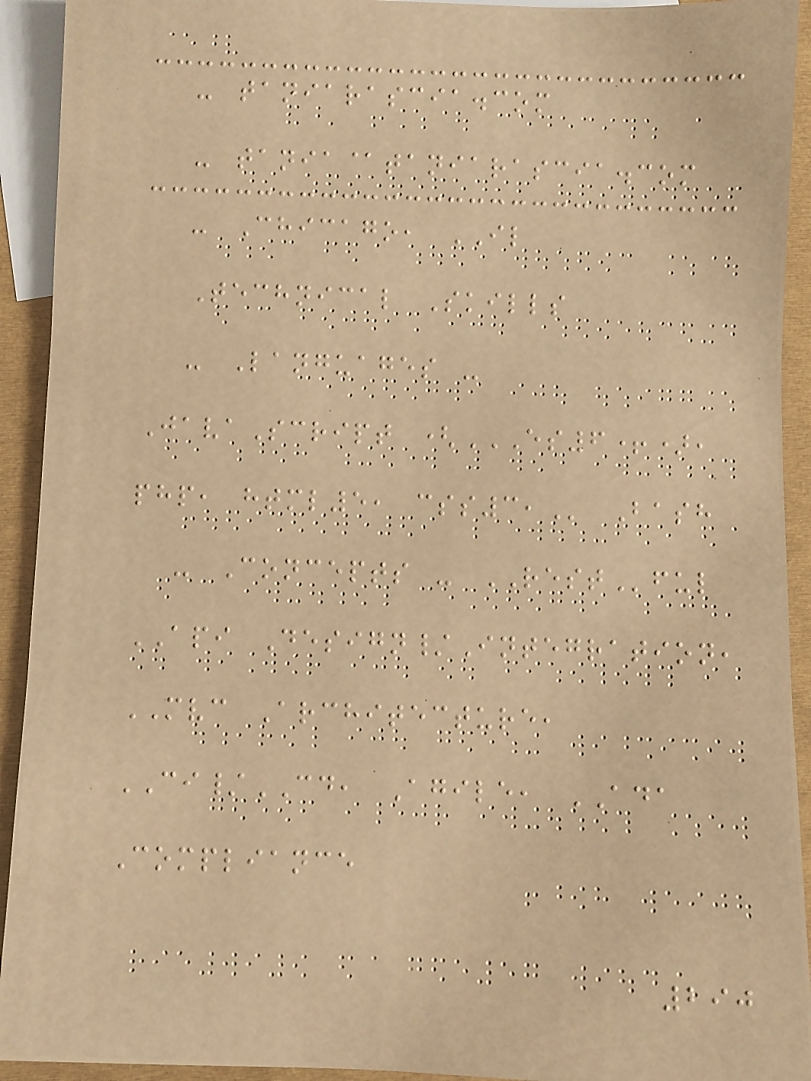- taniarascia.com
- tania@taniarascia.com
- Chicago, IL
Technical Skills
- Languages -
JavaScript (ES6+),
PHP, HTML5, CSS3, Bash
- Concepts - RESTful
API Design/Integration,
MVC Architecture,
CI/CD, Agile, ADA
Compliance
290
